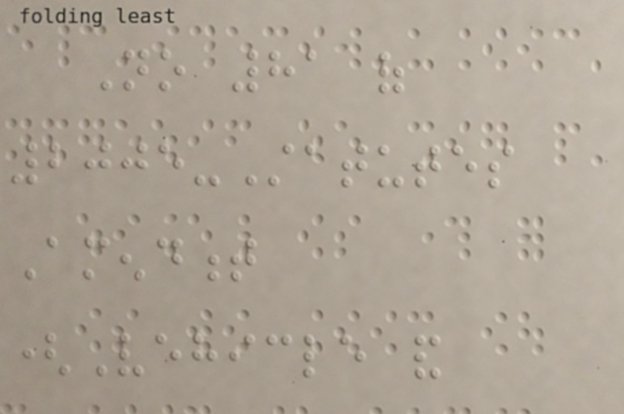No 81 of
2005-Statutes
Amendment
(Vehicle and
